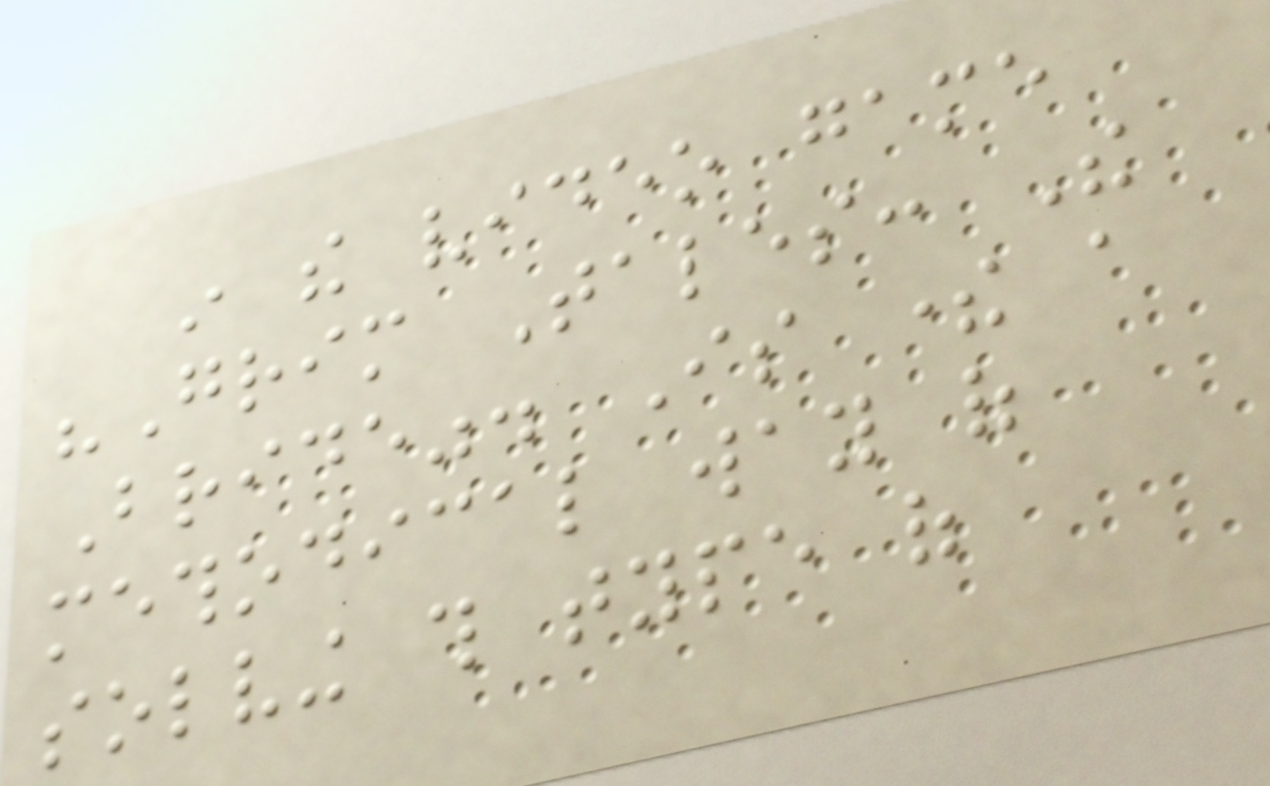in the video game
"Grim Tales: The
Bride". Is there a
methodical way of
solving this type of
